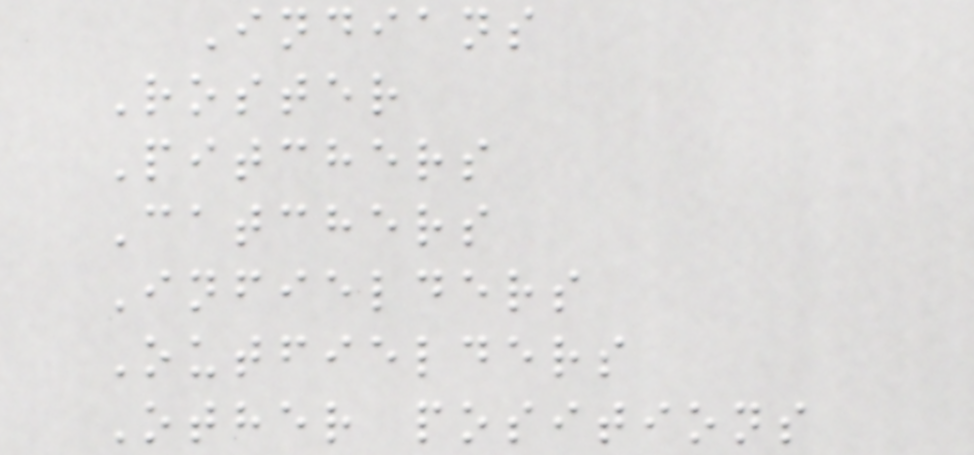Indians
Roster
Pitchers
Catchers
Infielders
Outfielders
Other positions
